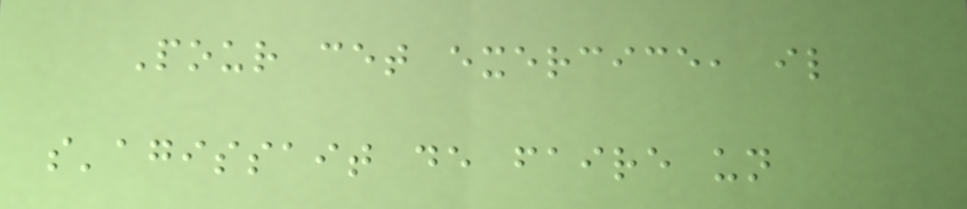Pour cet exercice, il
s'agissait de faire un
